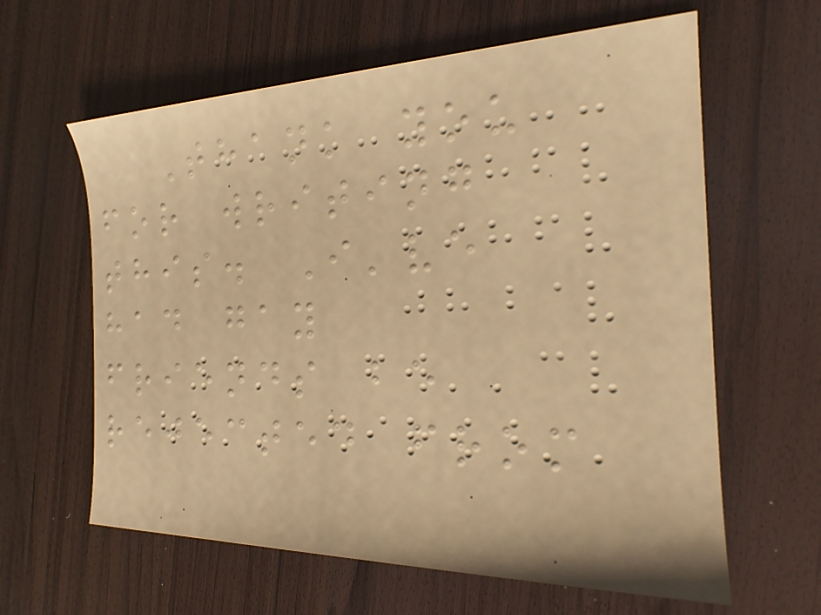Thank you
for writing
this. I've
had gay
friends be
rejected from
